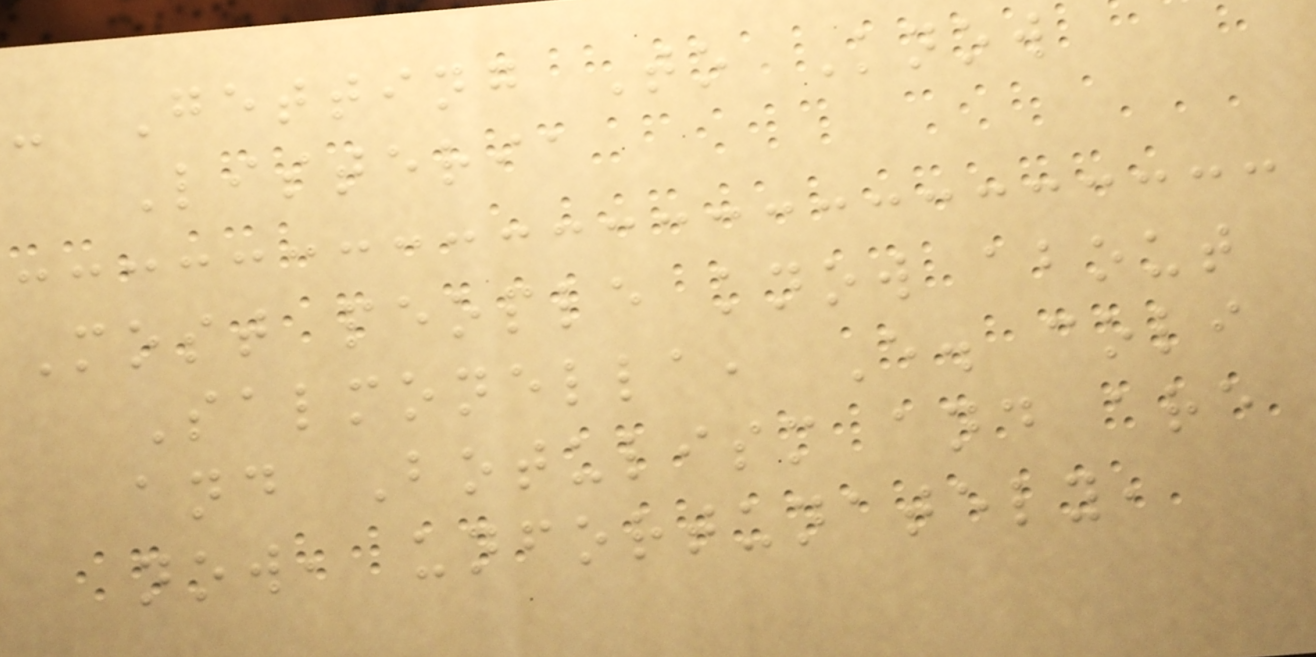- Getting To Know
Listeria
Most people know about
Salmonella, E. coli
and Botulism and are
now, unfortunately,
